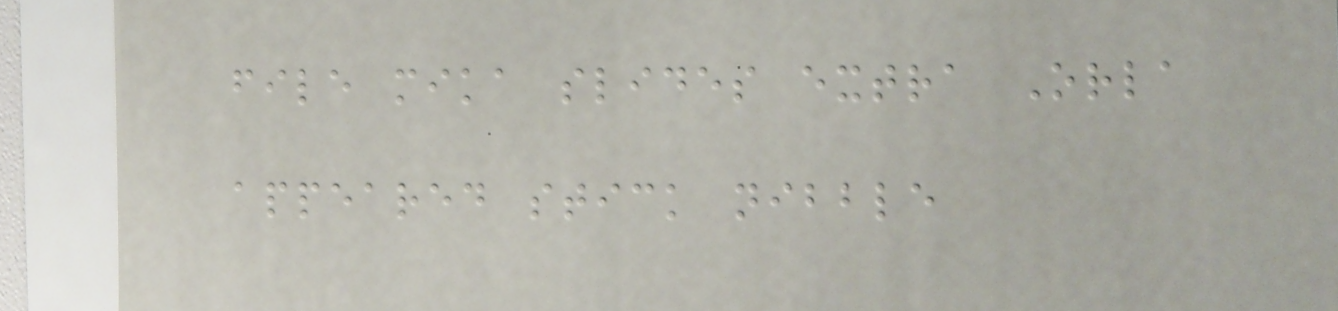file mika slides extra Orla
appeared stick nibble
